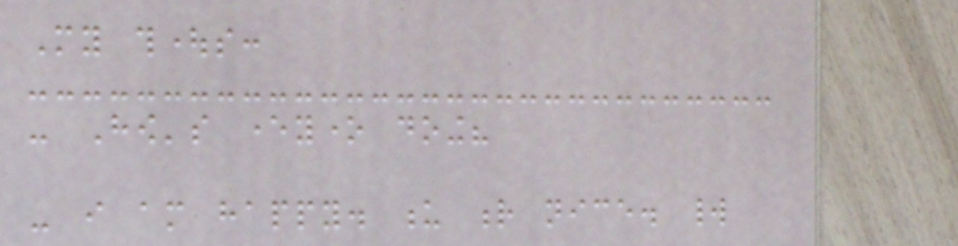My thoughts:
- How's everyone doing?
- i am happy. u r nice. world
